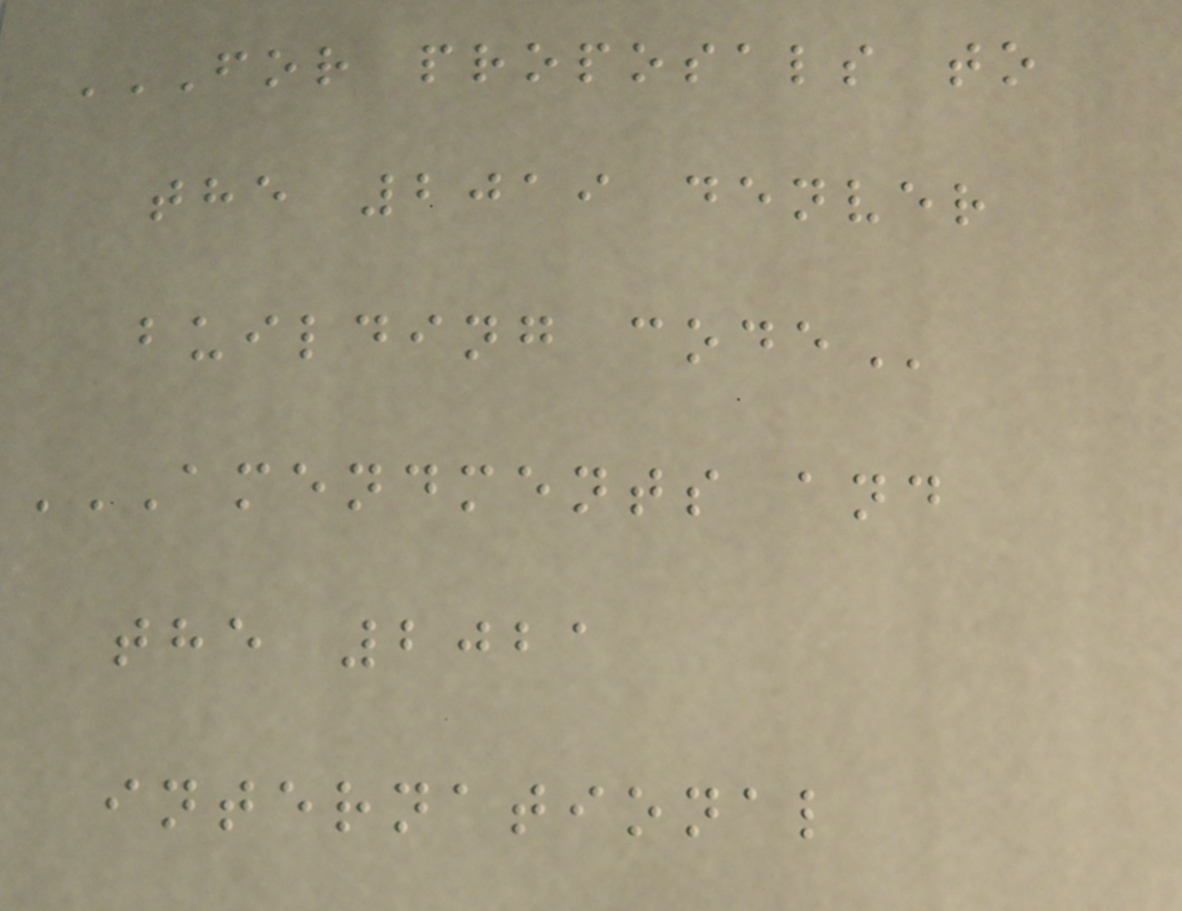FOR PROPOSALS TO
THE 2019 DENVER
BUILDING CODE
AMENDMENTS AND
THE 2021
INTERNATIONAL
